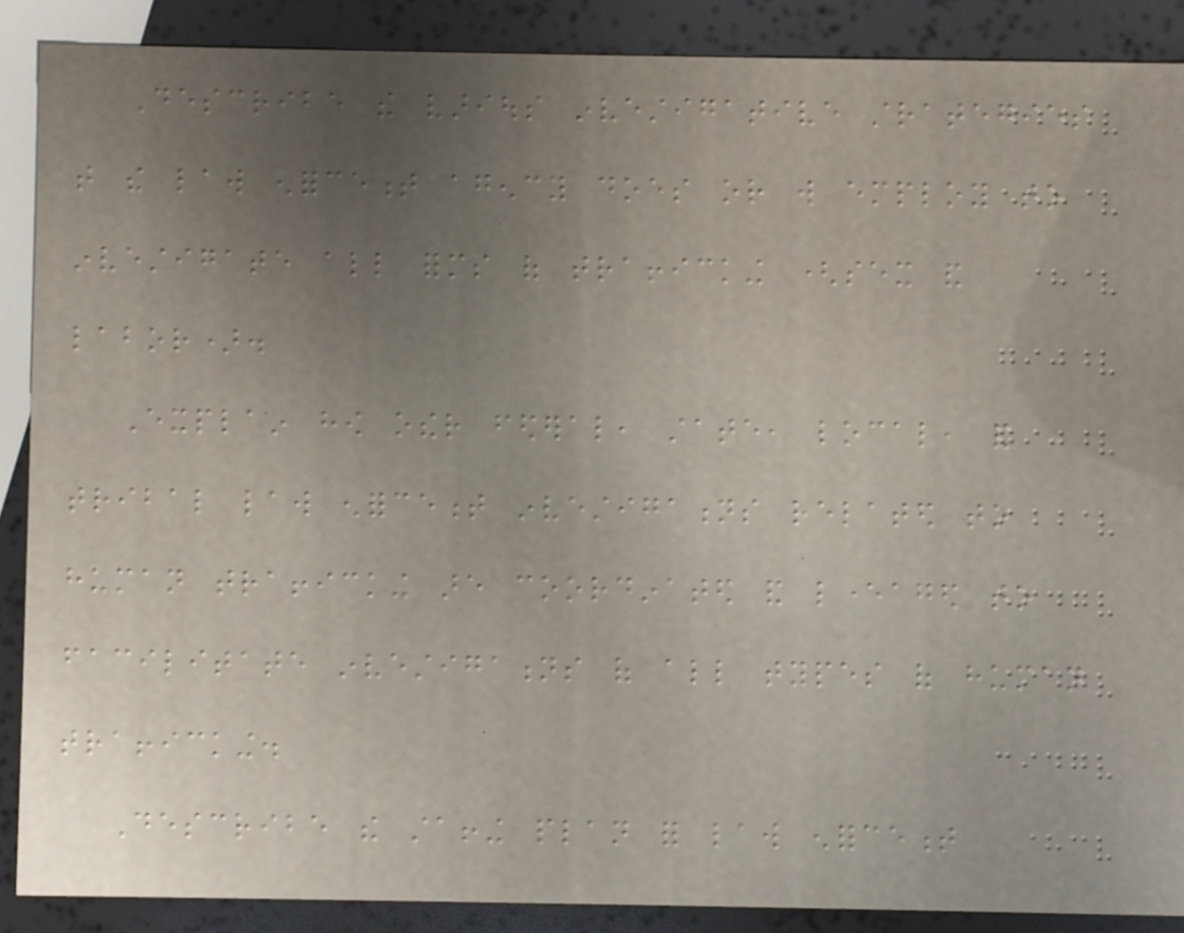Describe the various investigative strategies
that the law enforcement agency does or will employ to
investigate all forms of trafficking (sex and
labor).
Explain how other federal, state, local, and
tribal law enforcement investigations related to
human trafficking are coordinated and leveraged to
facilitate investigations of all types of human
trafficking.
Describe the staffing plan for law enforcement
